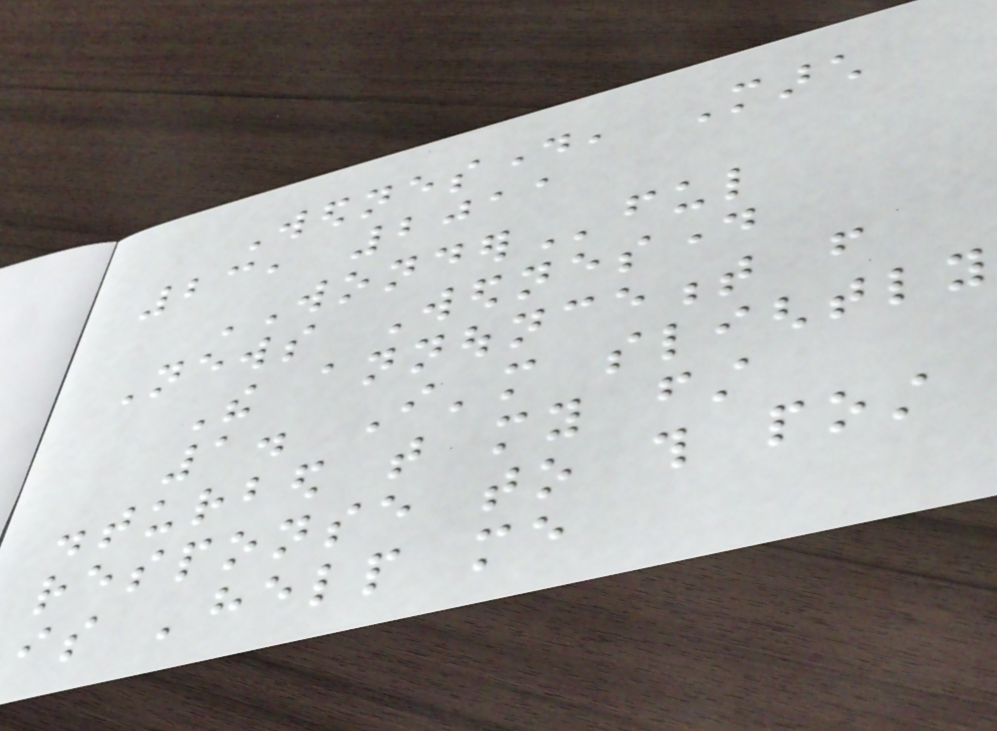Wednesday, March
23, 2011
WONDERful
News Wednesday
The announcement from
1. I'm slightly
disturbed that my first
response to this post
is 'help me
